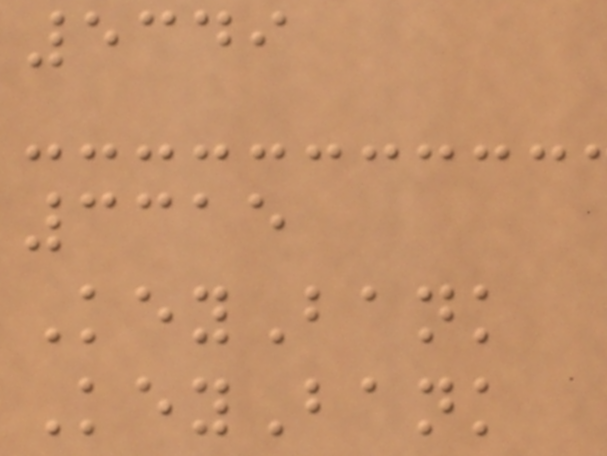5349
3315
KeyBank
KeyBank
